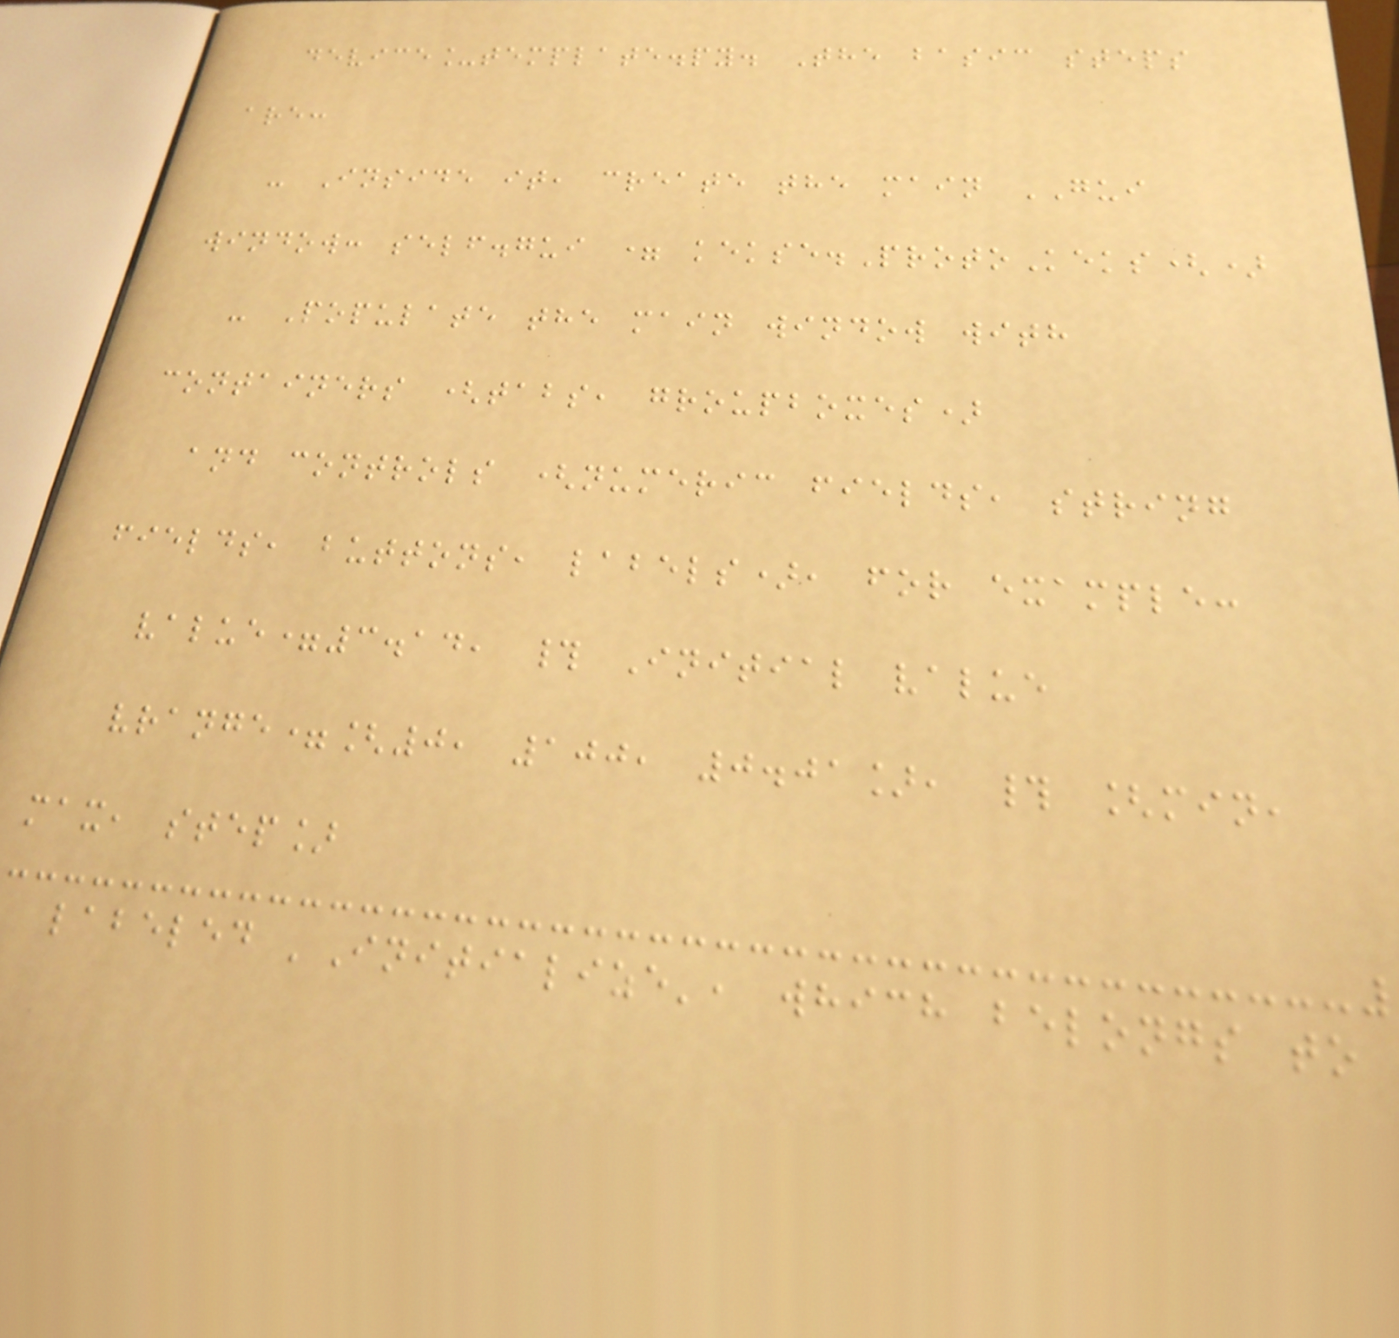device_template.py. The basic steps
are:
- Inside it, create the main GUI
window: self.gui = kekse.ProtoKeks()
- Populate the main window with
containers (tabs, groupboxes)
and controls (numeric fields, string
fields, buttons, labels), for example:
value=3.14, # Initial value
vrange=[0, 100, 0.01], # [min,
max, step]
labeled 'Initialize', which belongs to
